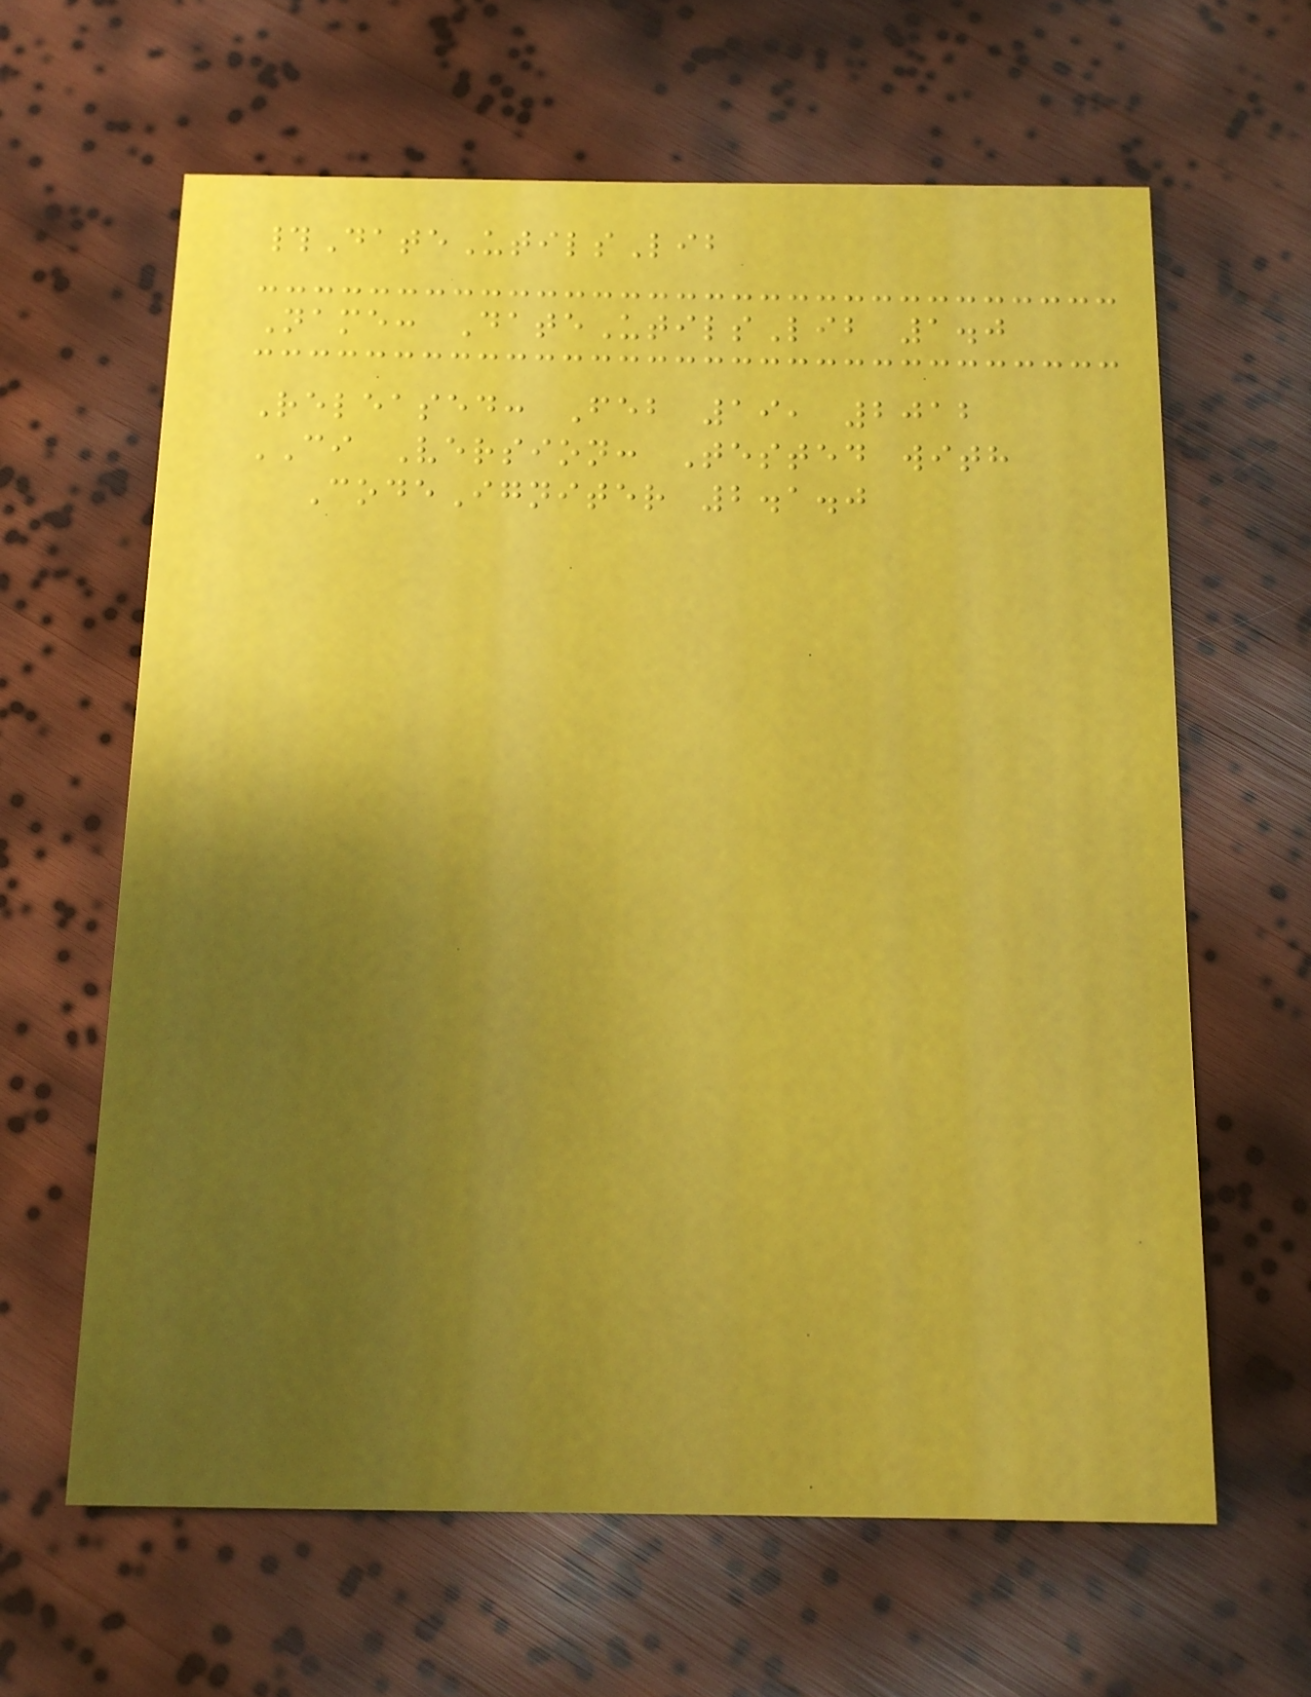#DateUtilsLib
Name: DateUtilsLib 1.0
Released: Feb 19, 2012
CI Version: Tested with
CodeIgniter 2.1.0
